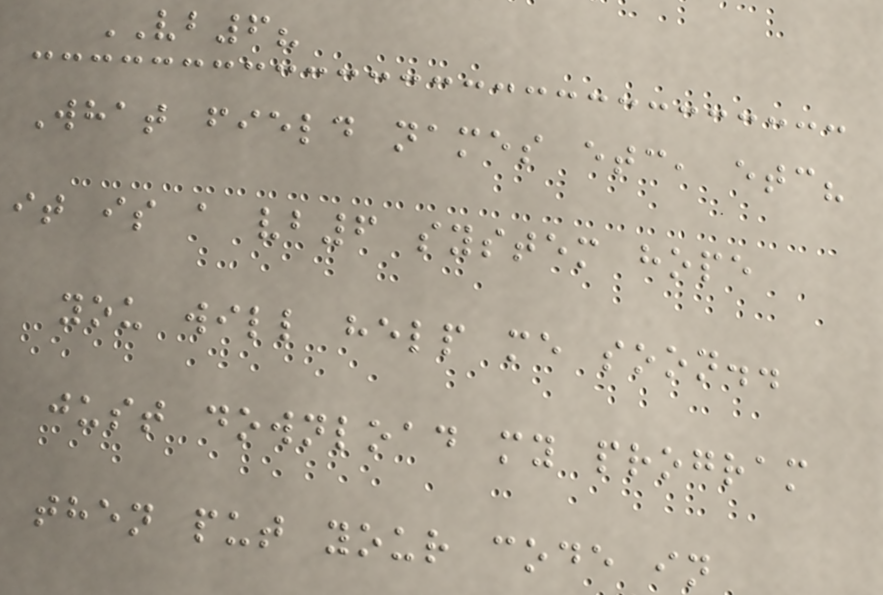VB6?
What field names etc, etc?
it is a vb6 system hope
you will help me soon..
just download my program
then put your code in
